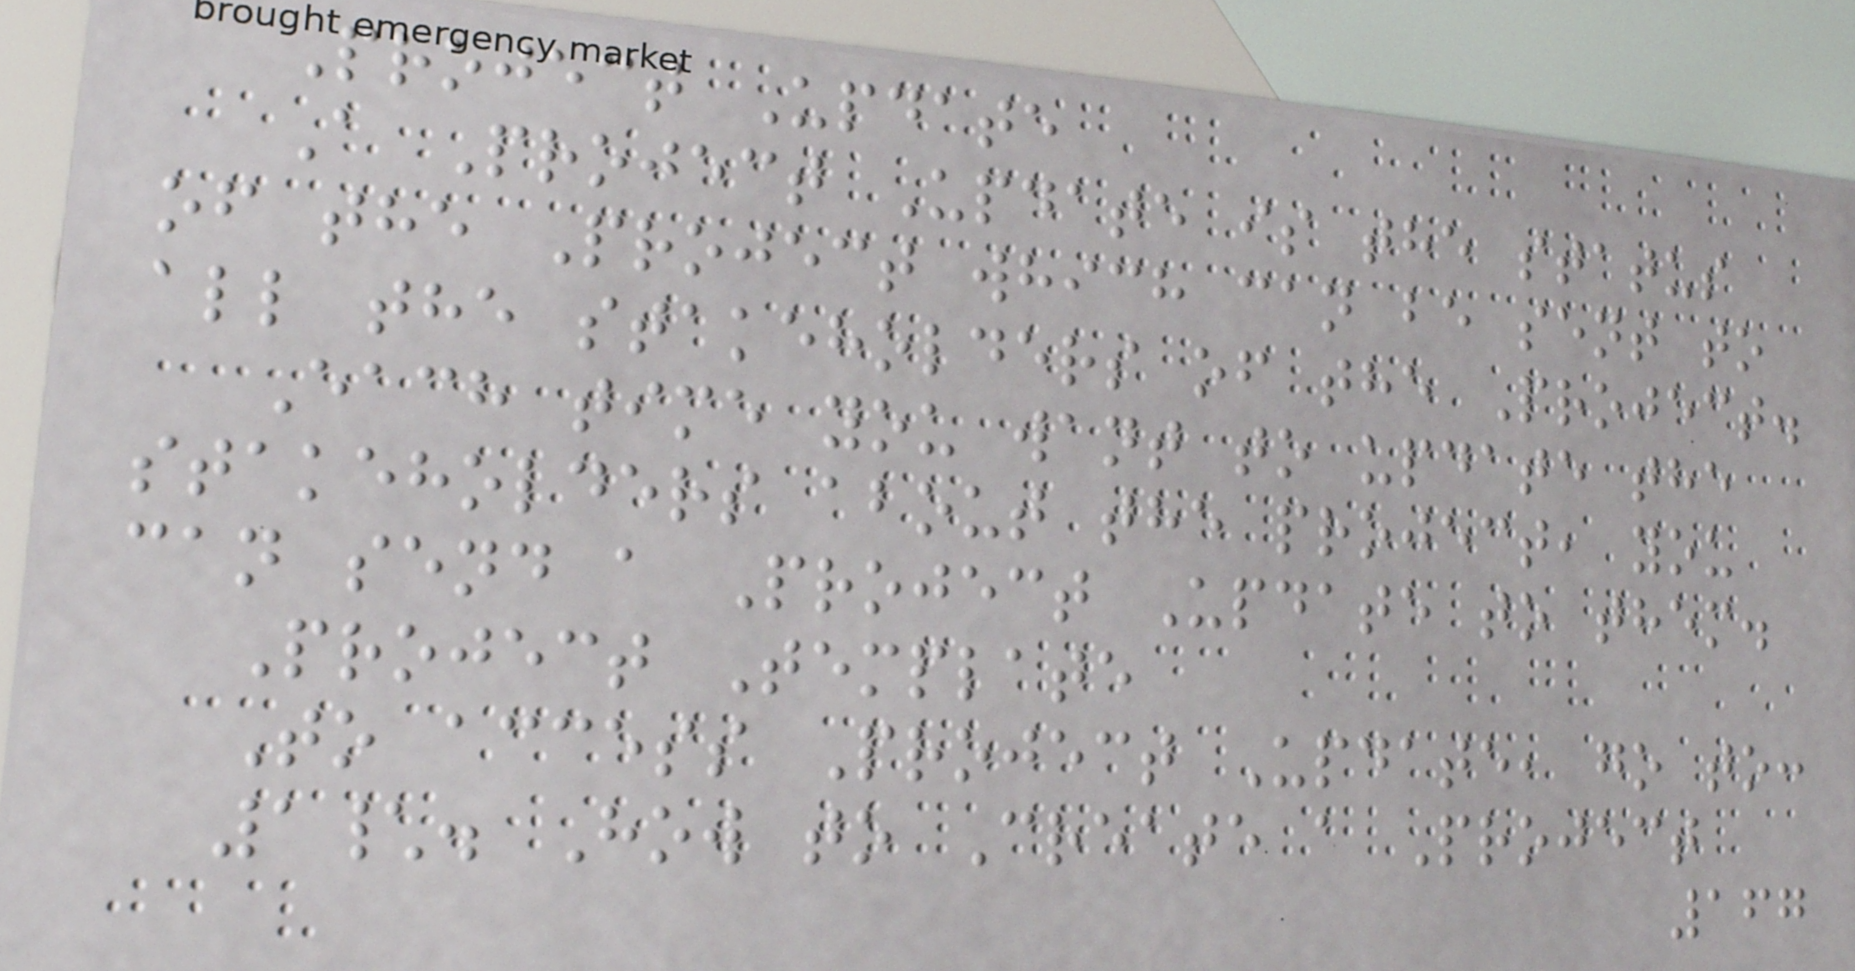Project Update
A Project Update is the status
of the Project which can be sent to
all the stakeholders of the Project.
Each time you want to update the
stakeholders about the project, you
can send a Project Update to them.
Project Template
To access Project Update, go to:
1\. How to Create a Project
167
